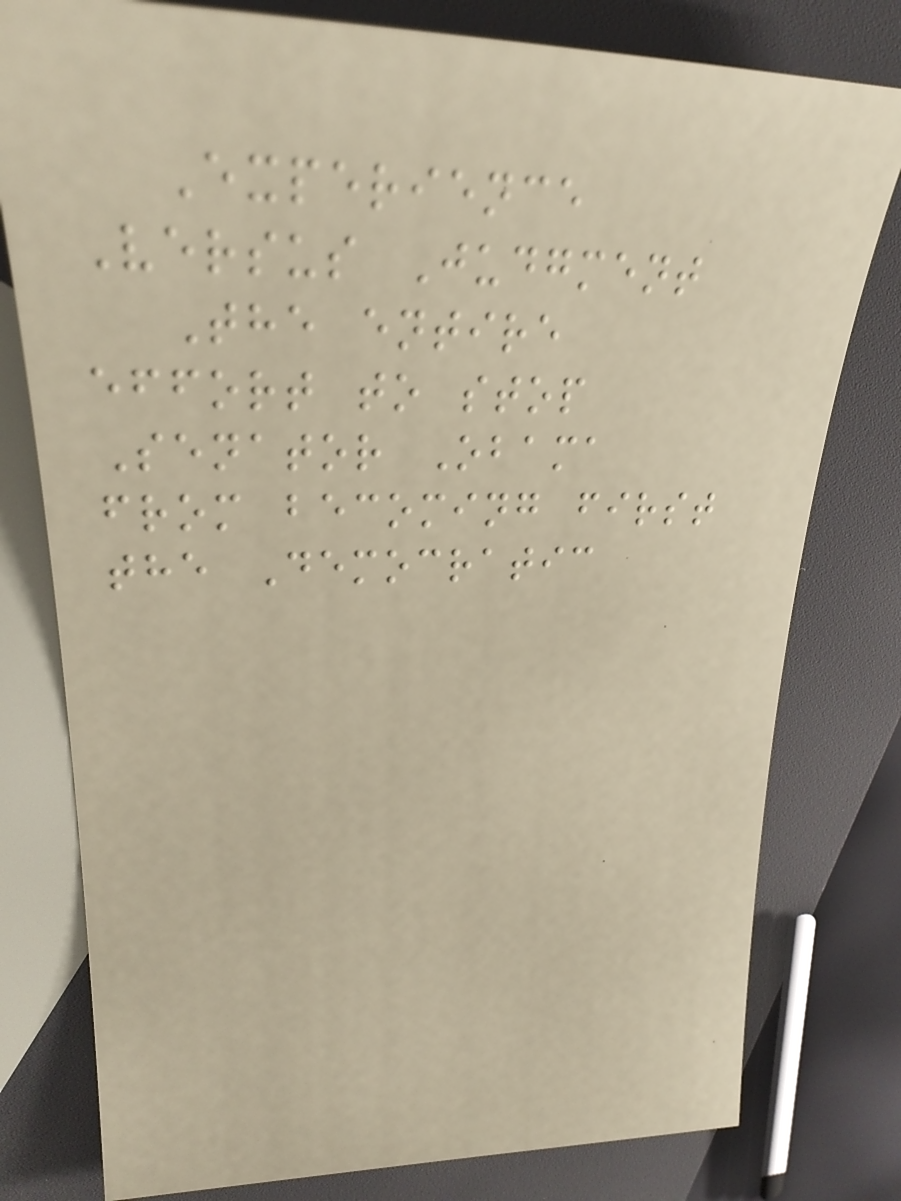Experience
Versus Judgment
The entire
effort to stop
Senator Obama
from becoming first
the Democratic
